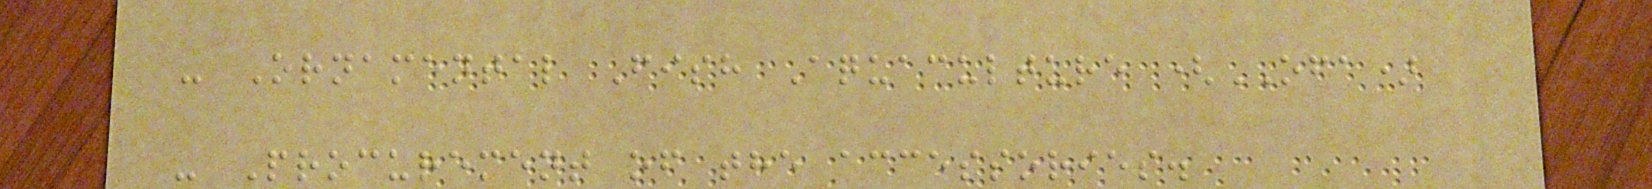- Ornamental Fish Aquaculture (OFA)
- Procurement of the accessories.
